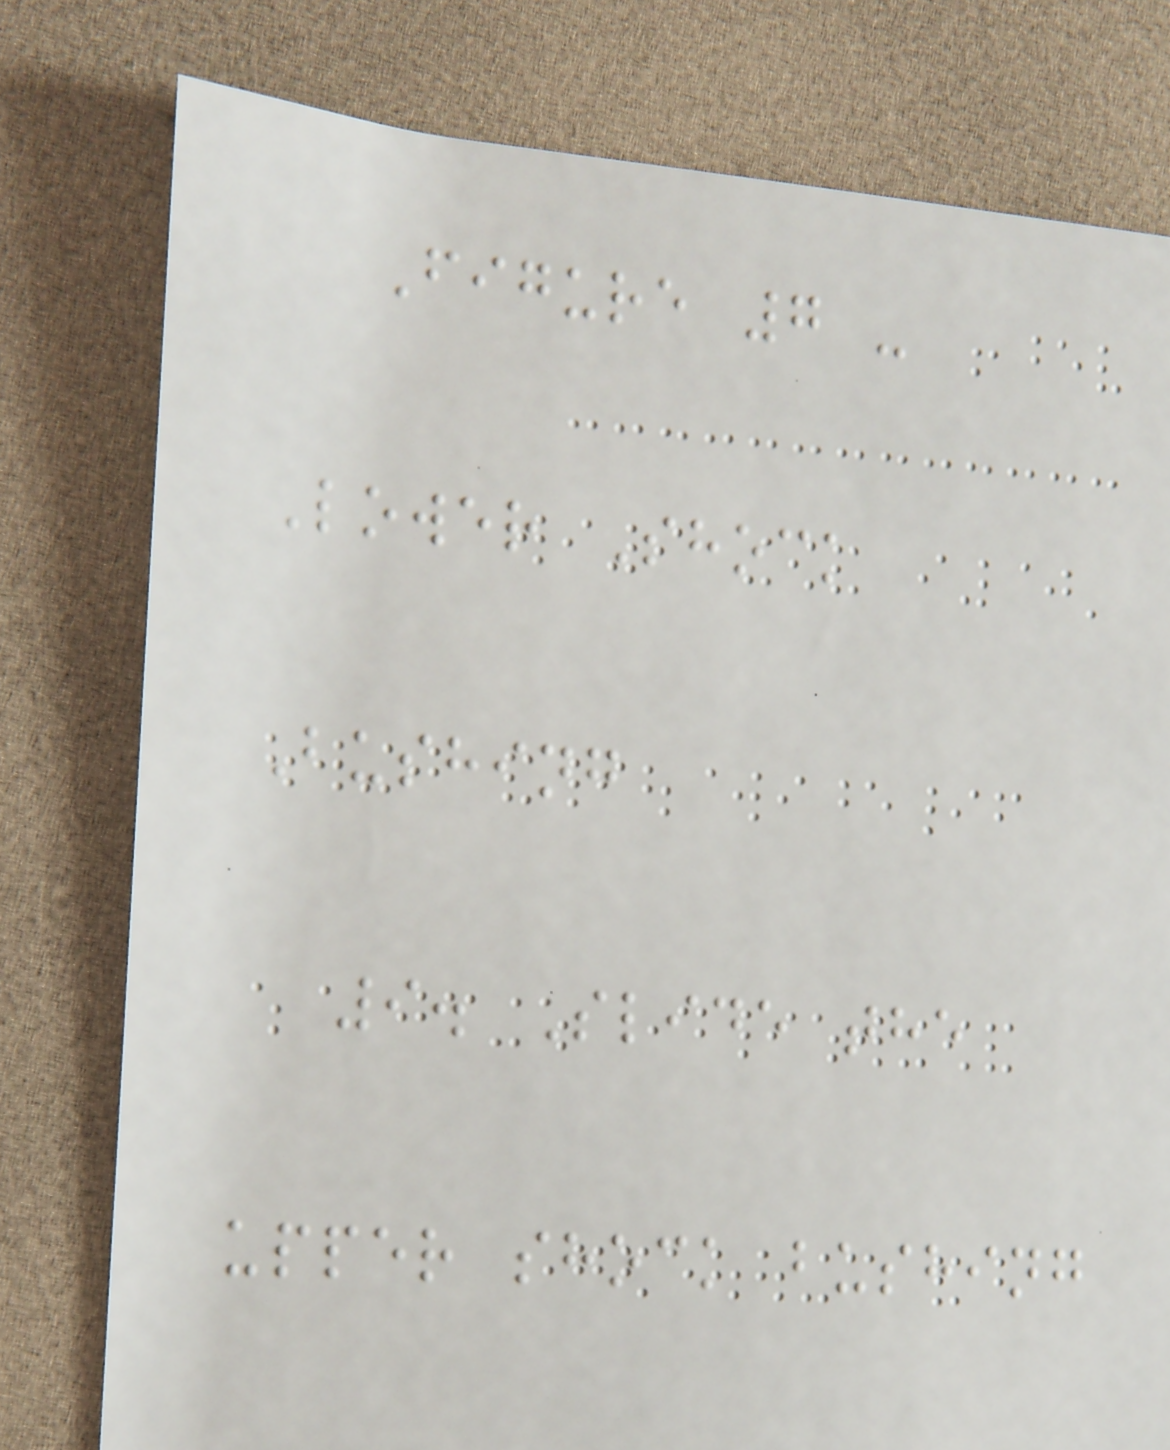Figure 7 -
Lower Shock
Bushing
9. Slide the
upper shock bushing
